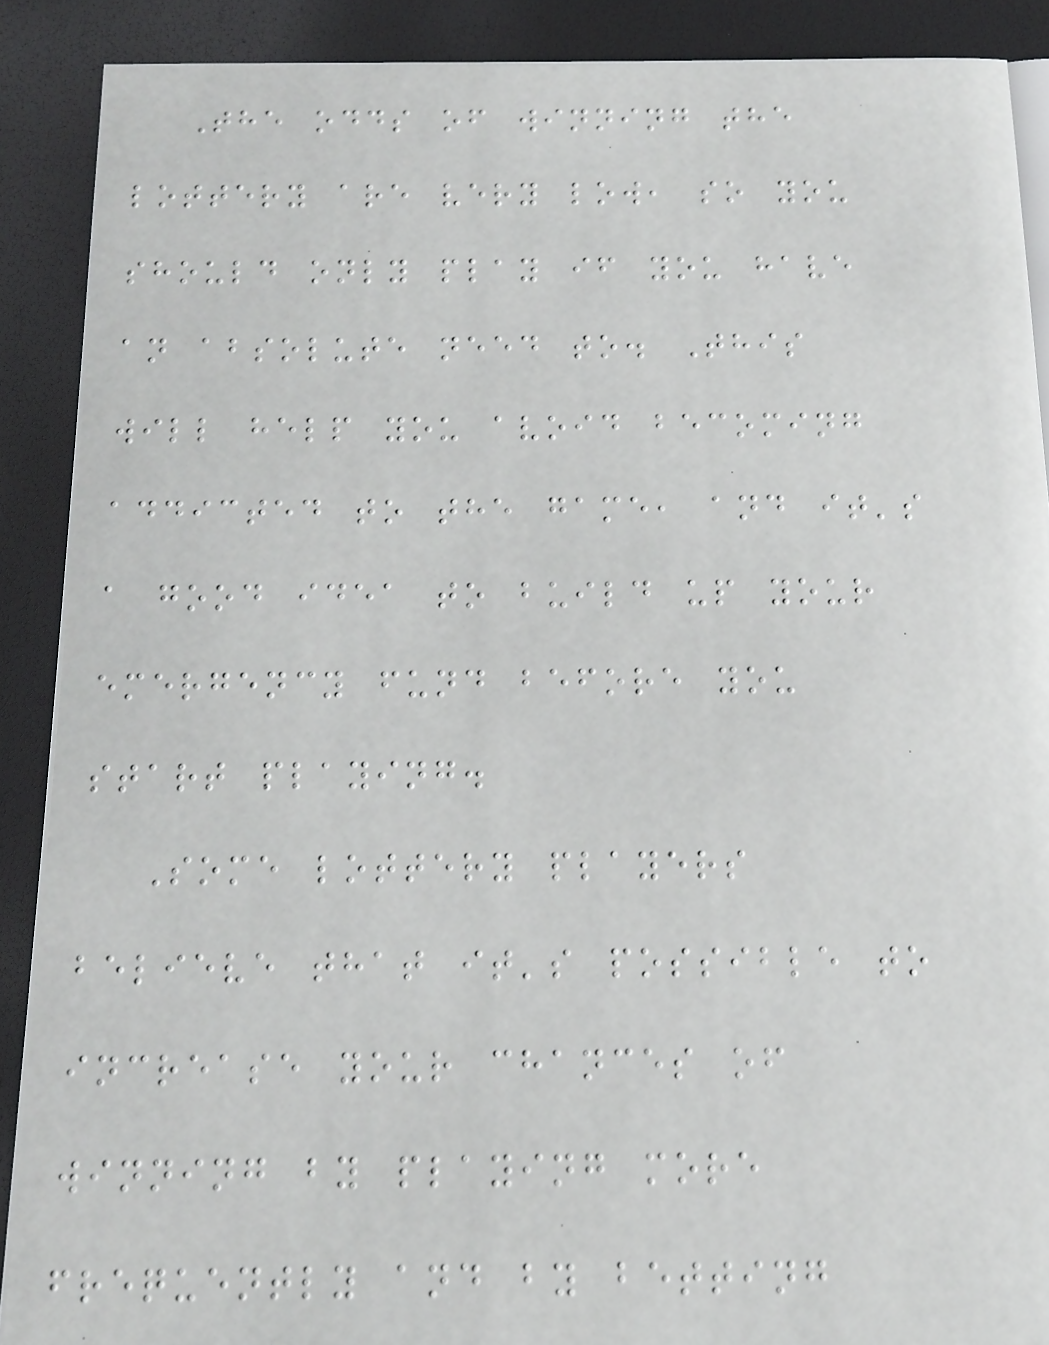The odds of winning the
lottery are very low, so you
should only play if you have
an absolute need to. This
will help you avoid becoming
addicted to the game, and it's
a good idea to build up your
emergency fund before you
start playing.
Some lottery players
believe that it's possible to
increase your chances of
winning by playing more
frequently and by betting
